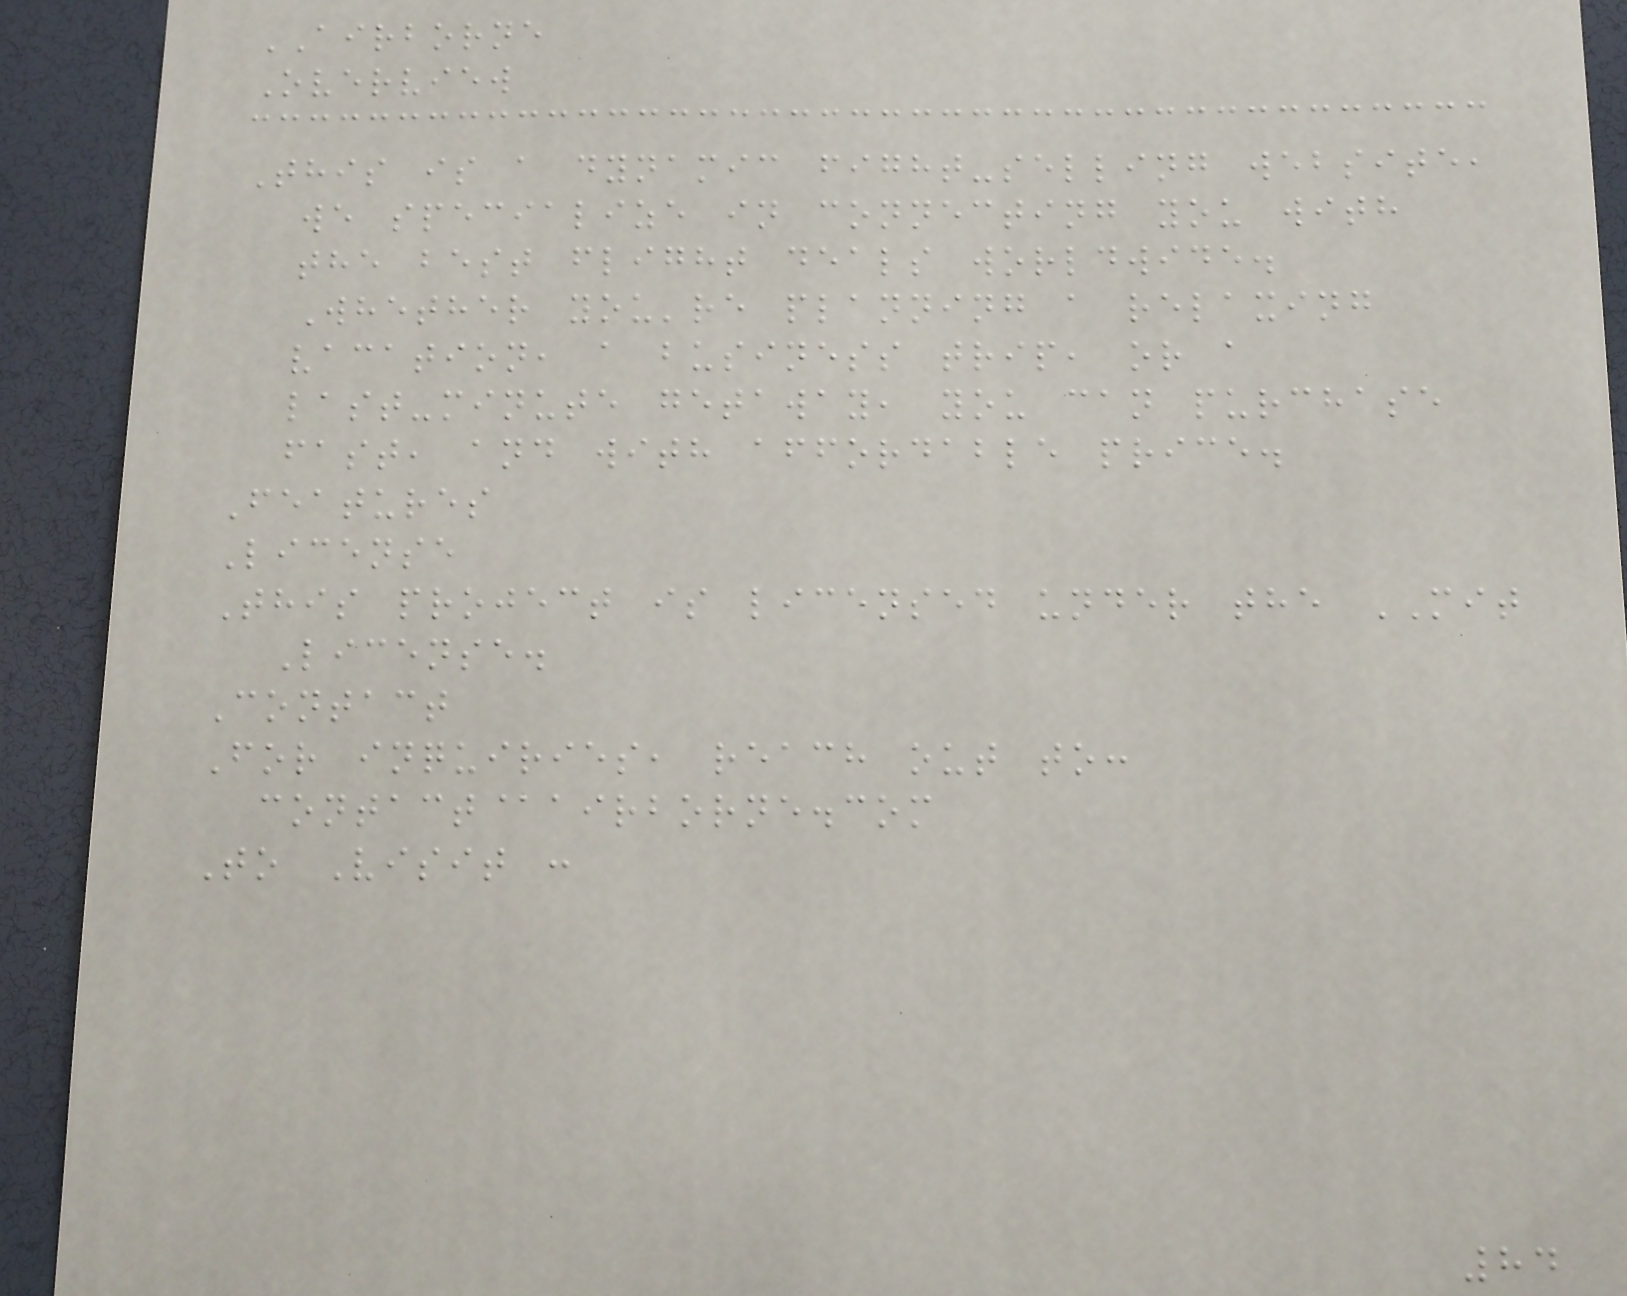AIRBORNE
Overview
This is a dynamic fight-selling website,
we specialize in connecting you with
the best flight deals worldwide.
Whether you're planning a relaxing
vacation, a business trip, or a
last-minute getaway, you can purchase
fast, and with affordable price.
Features
License
This project is licensed under the MIT
License.
Contact
For inquiries, reach out to:
contact@airborne.com
To Visit :
84
